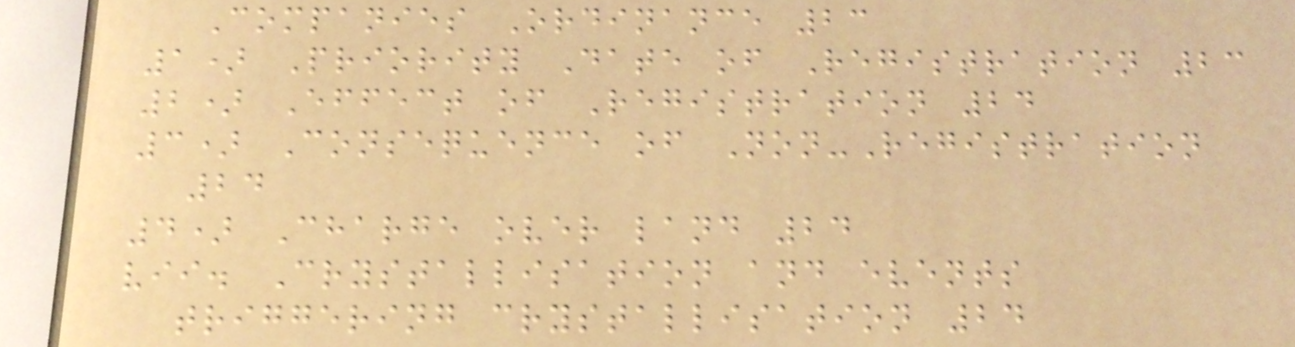Companies Ordinance 23
1) Priority Date of Registration 23
2) Effect of Registration 24
3) Consequence of Non-Registration
24
4) Charge over land 24
vii. Crystallisation and events
triggering crystallisation 24
